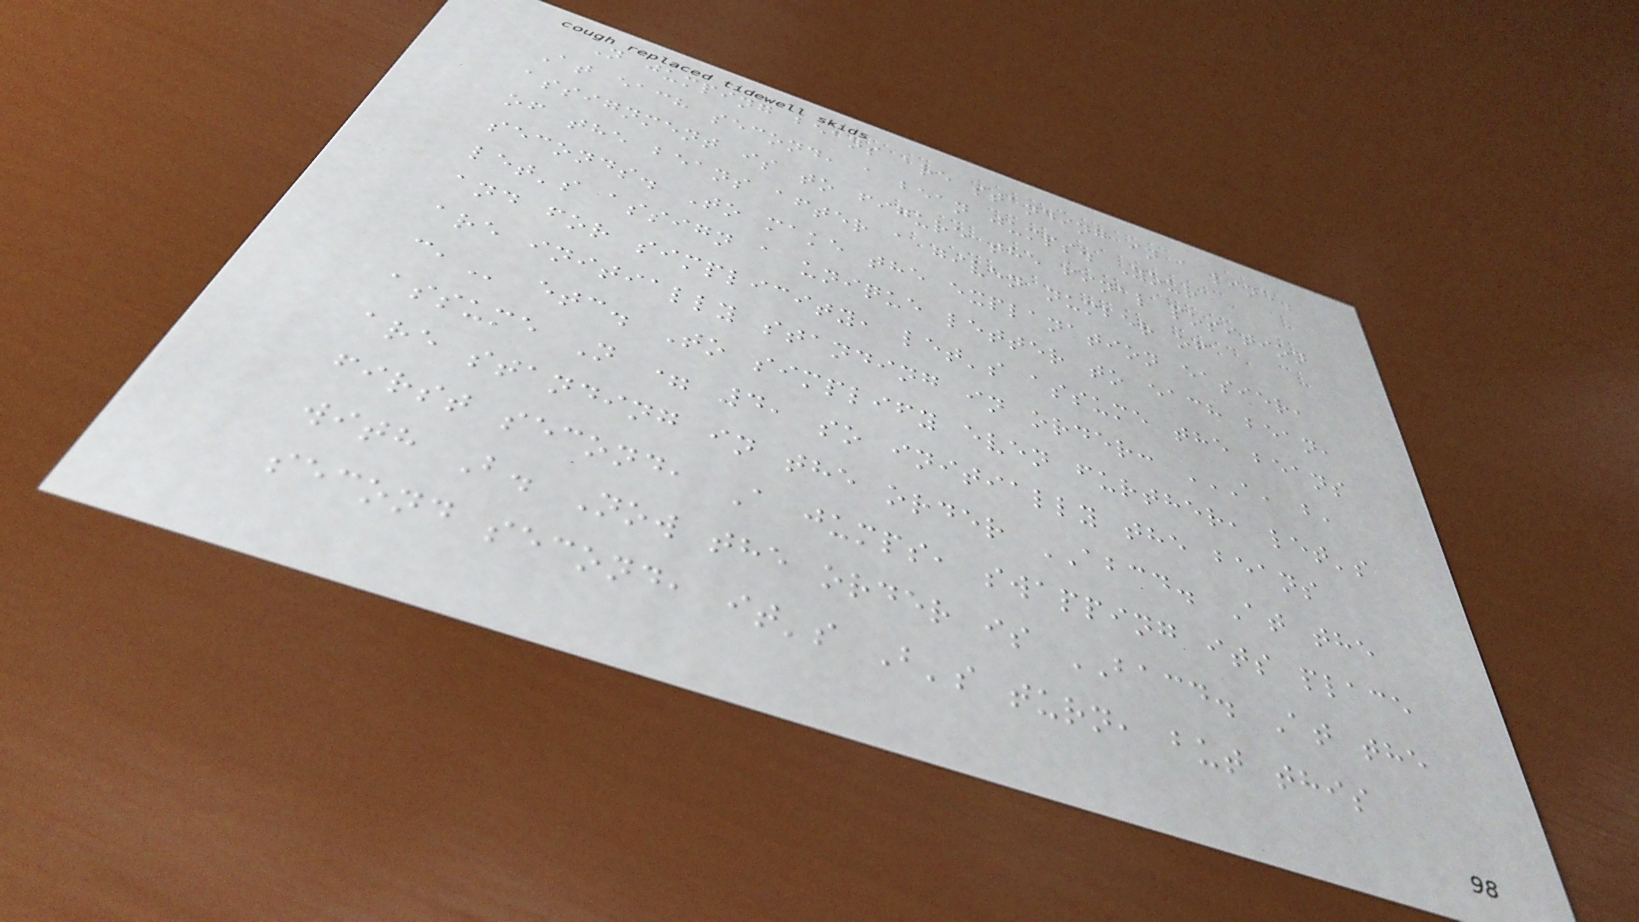N jumping beans are standing in a line.
At each second, a bean jumps. Your
assignment is to figure the final position
of the beans after a given number of
seconds. To make the explanation easier,
let's assign a unique letter to each bean,
and for simplicity, let's assume the beans
are initially standing in order: A, B,
C, etc. To simplify even further, let's
assume N = 4, so initially the beans
are standing in the order ABCD. At the
first second, A jumps, swapping its place
with B. Now the order is BACD. At the
second second, it's B's turn, but this
